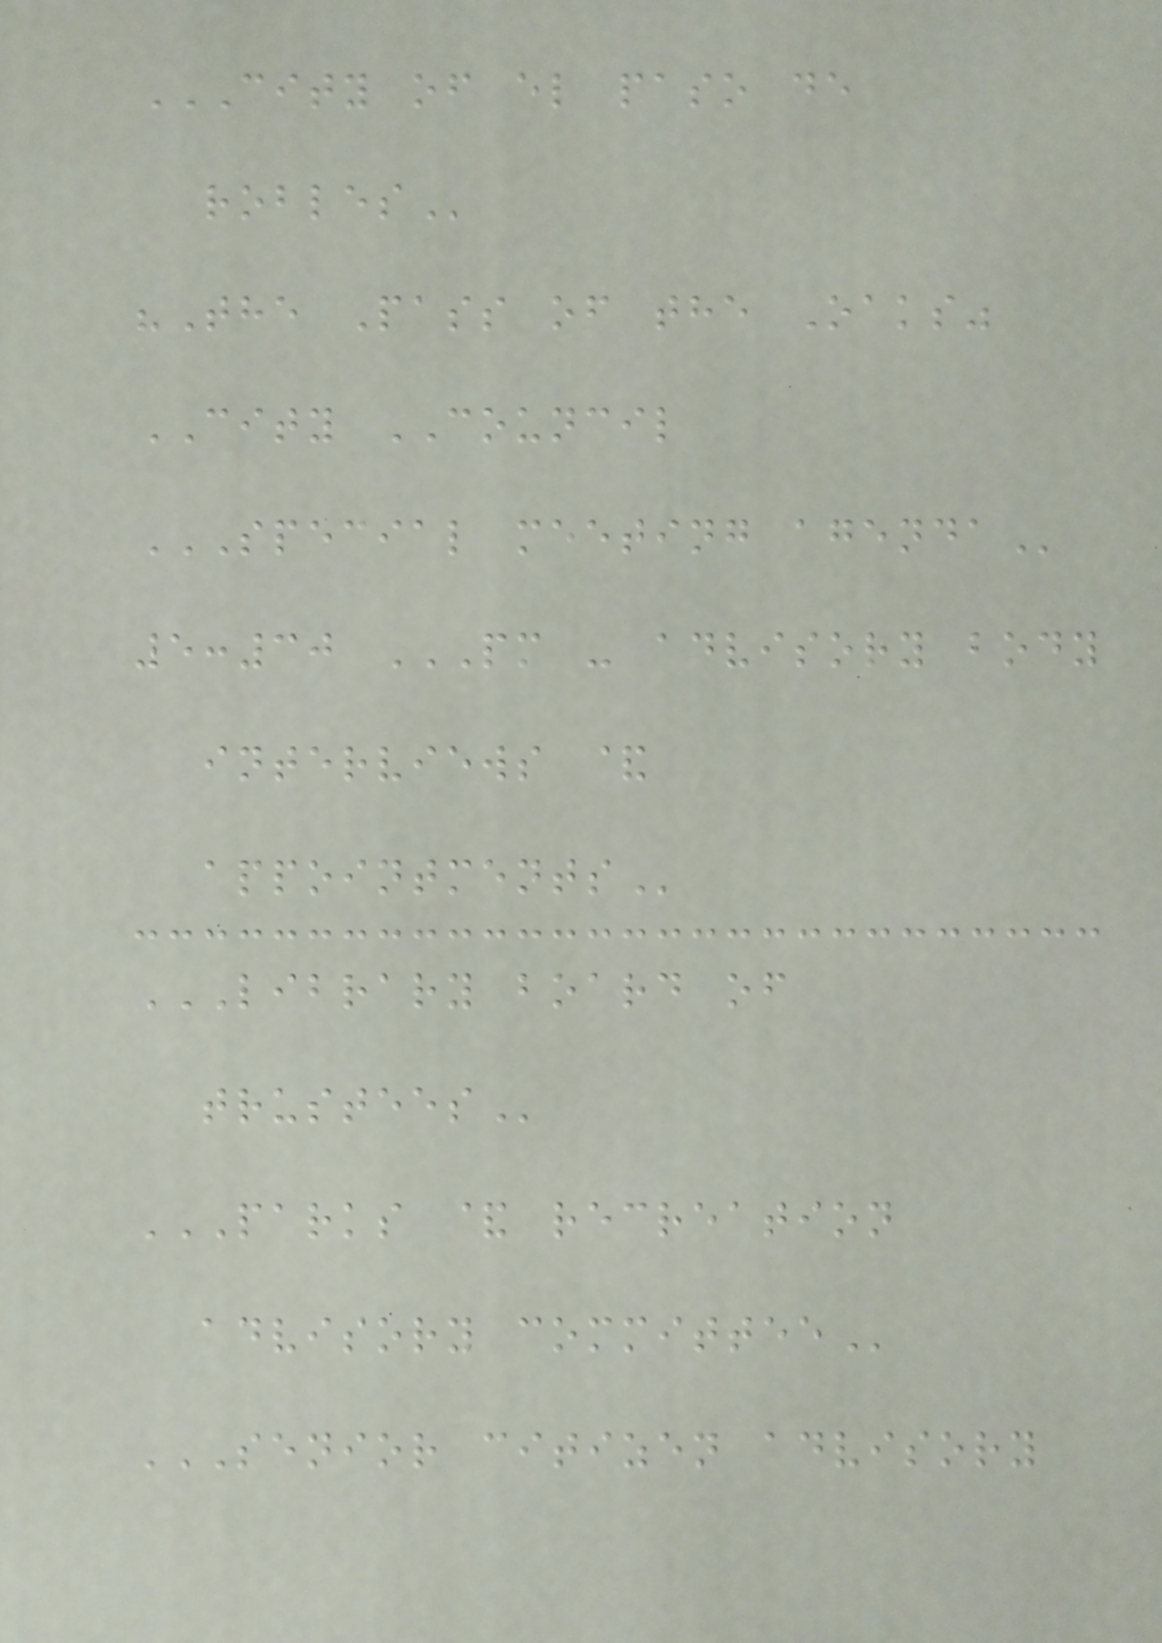CITY OF EL PASO DE
ROBLES
"The Pass of the Oaks"
CITY COUNCIL
SPECIAL MEETING AGENDA
5:30 PM - ADVISORY BODY
INTERVIEWS &
APPOINTMENTS
LIBRARY BOARD OF
TRUSTEES
PARKS & RECREATION
ADVISORY COMMITTEE
SENIOR CITIZEN ADVISORY
